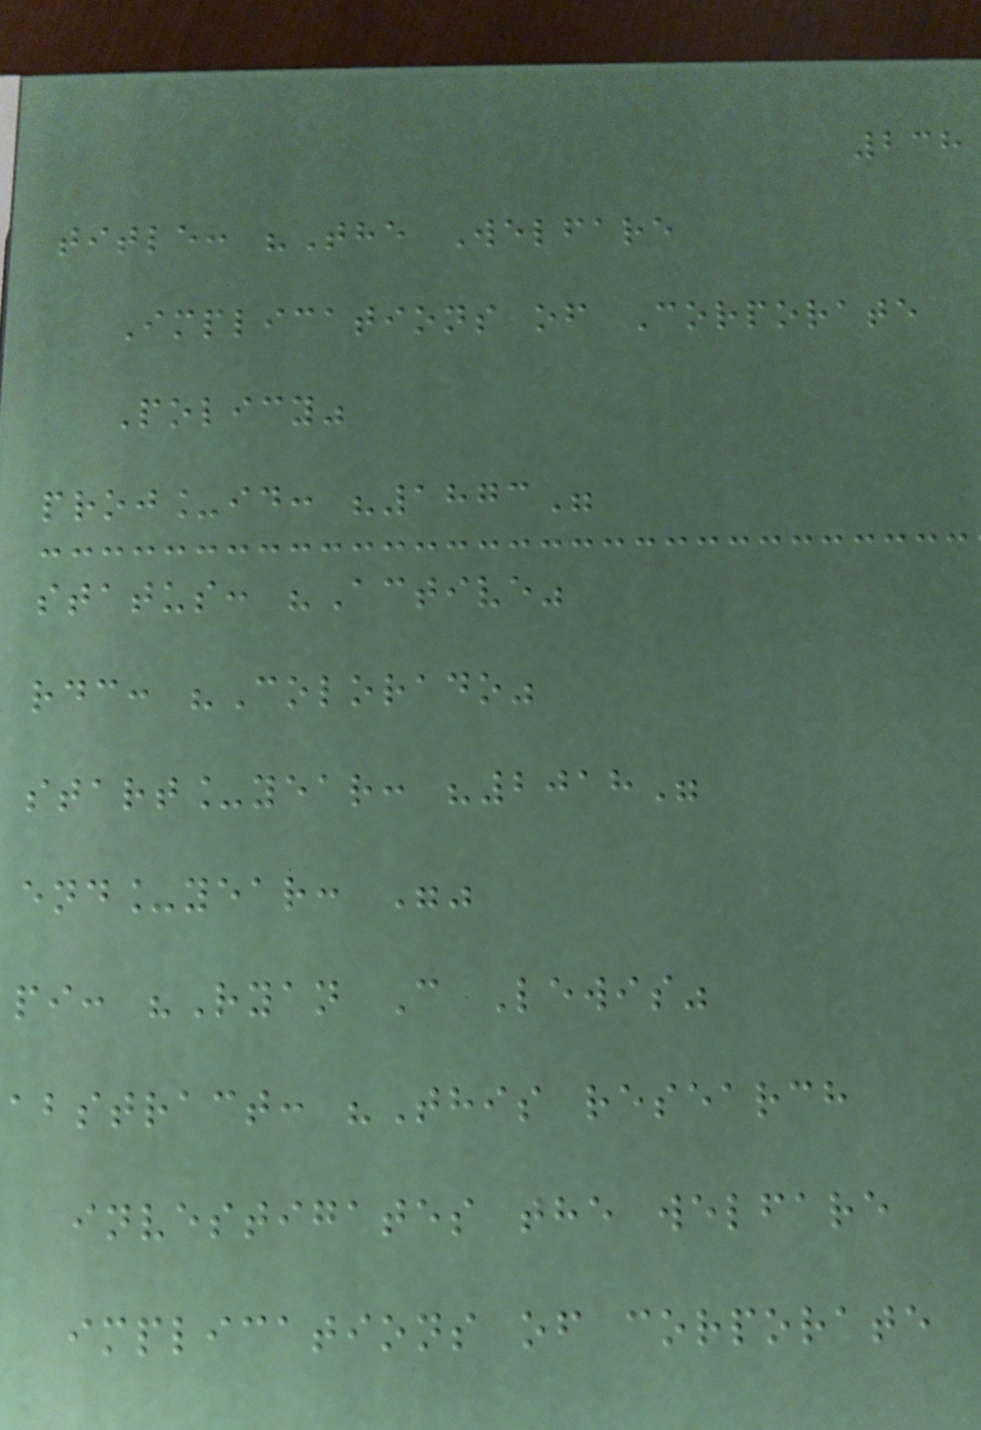238
title: "The Welfare
Implications of Corporate
Policy"
proj_id: "1873"
status: "Active"
rdc: "Colorado"
start_year: "2018"
end_year: ""
pi: "Ryan C Lewis"
abstract: "This research
investigates the welfare
implications of corporate
